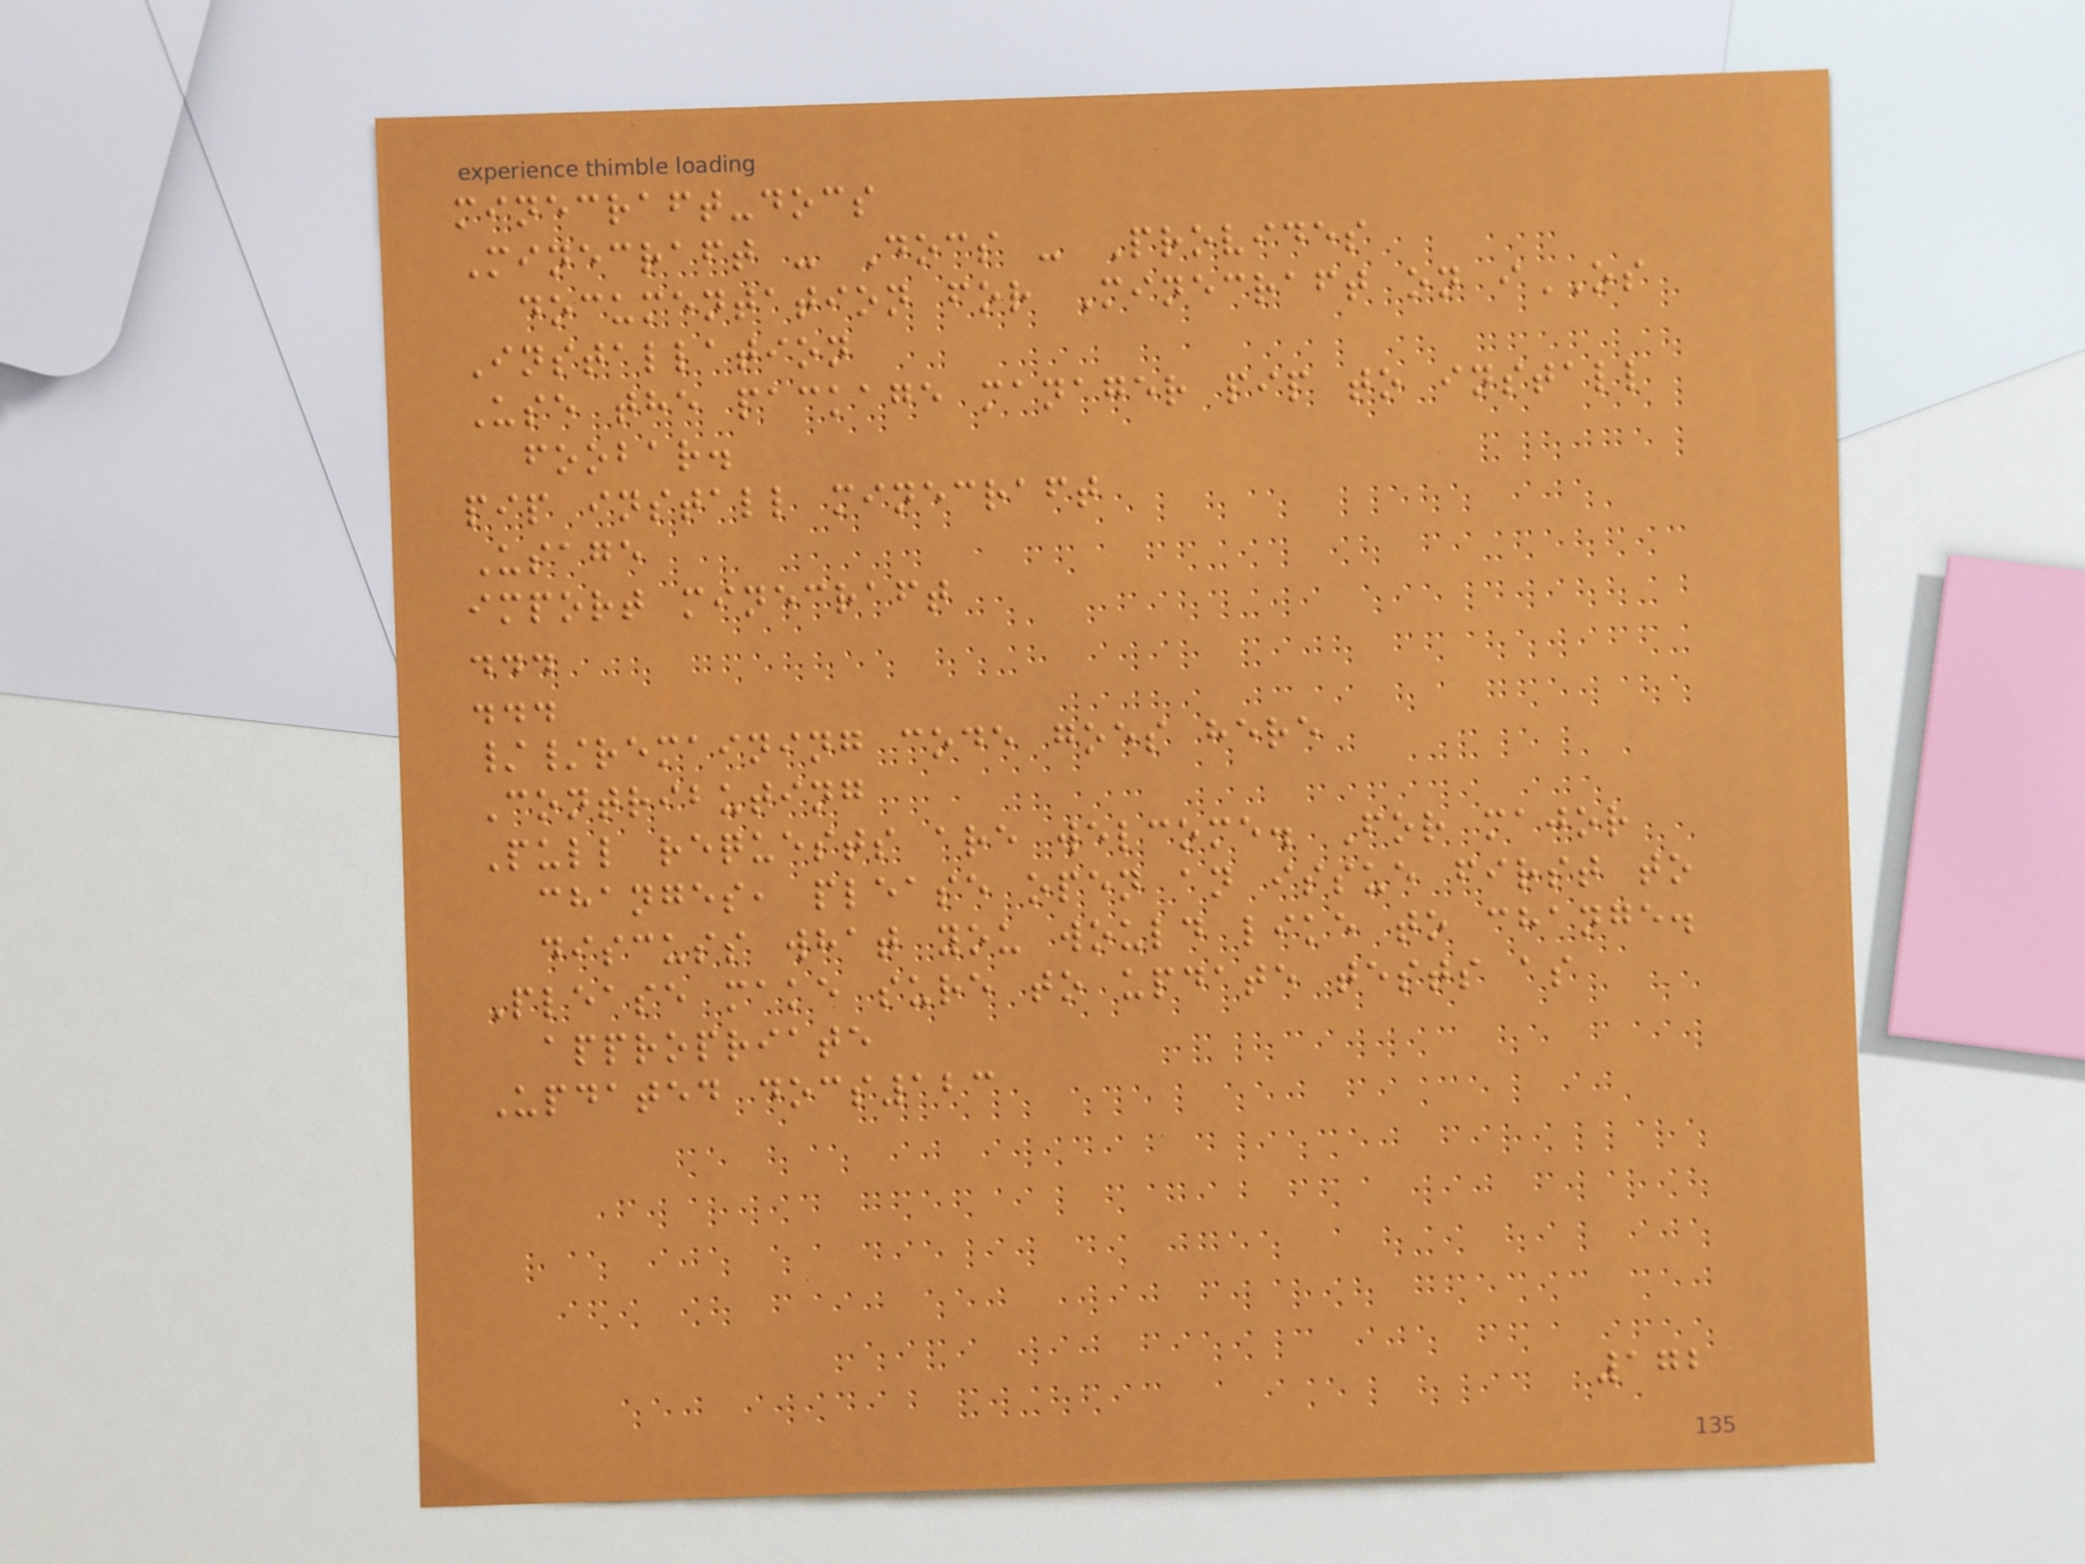minecraft-docs
Minecraft - Docs - Provides
documentation for Minecraft on iOS
Installation
Use the package manager pip to install
foobar.
pip install minecraft
Usage
import minecraft
...
...
//remaining code goes here
Contributing
Pull requests are welcome. For major
changes, please open an issue first to
discuss what you would like to change.
Please make sure to update tests as
appropriate
Updated docs123
172
